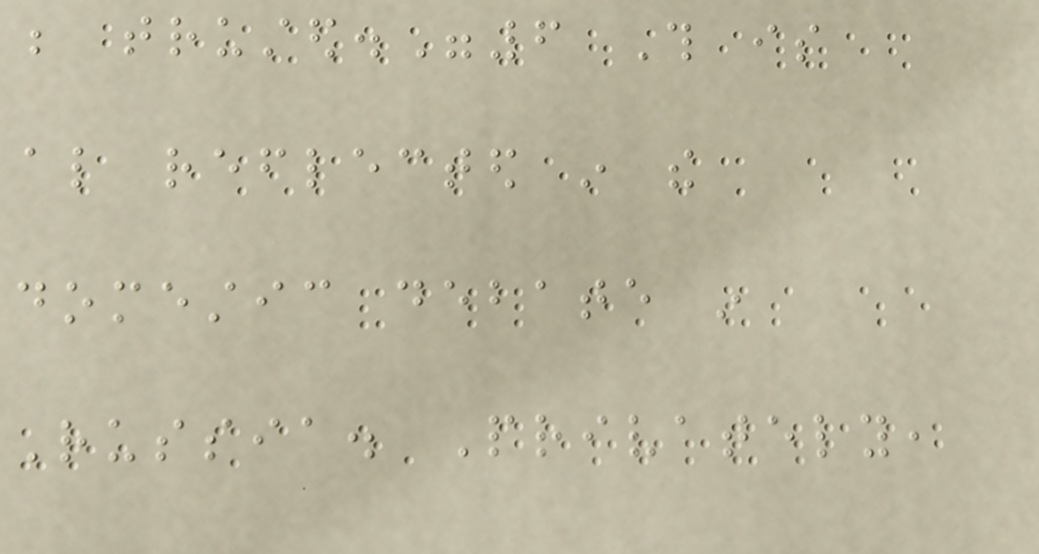be trusted."6 This is
also reflected in the
domestic debate in
Russia. Privately,
